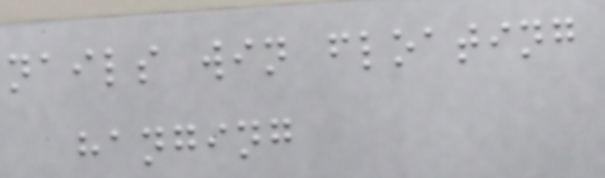nails win floating
hanging
